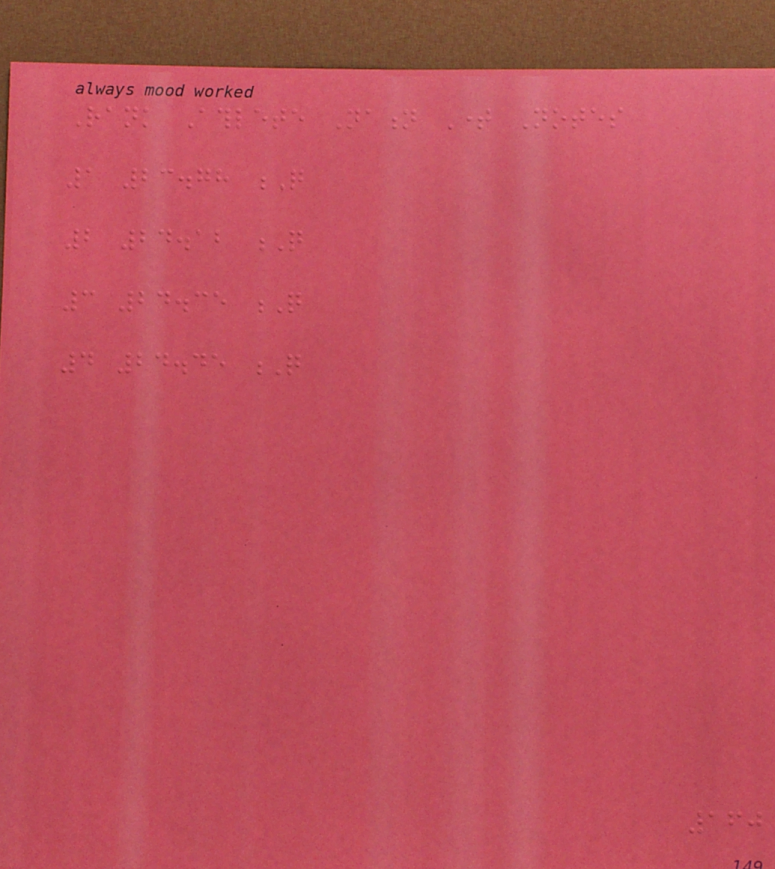Rank Athlete Nation Time Notes
1 23.78 Q
2 24.12 Q
3 24.35 Q
4 24.45 Q
160
